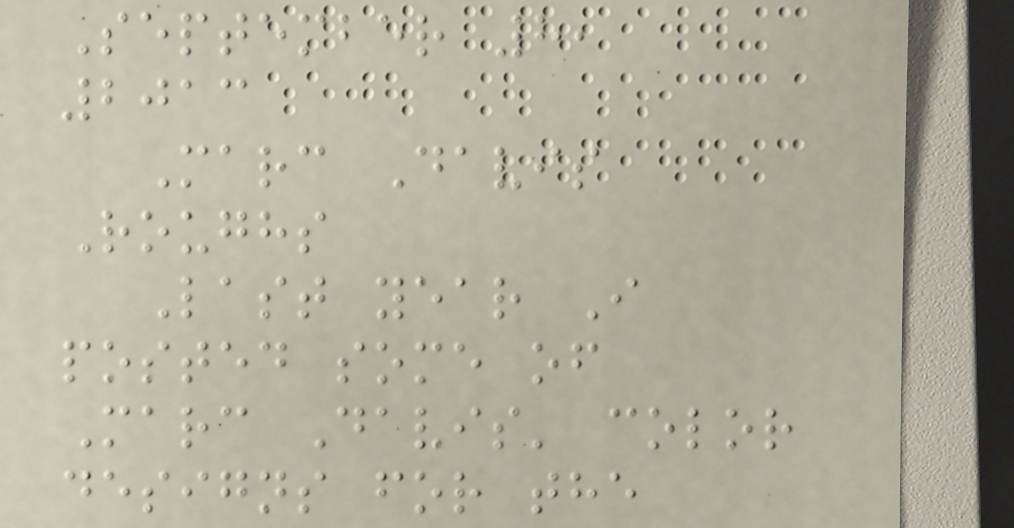September 8,
2013
Marc Davis
Roughs
Last year I
posted some of
Marc Davis' color
designs for the
